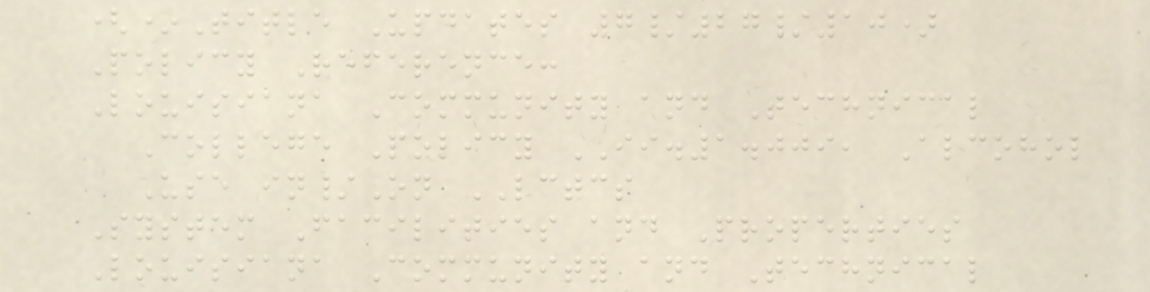(*Title Updates 7/27/10)
Policy Reference:
Louisiana Community and Technical
College Policy II.1.009, Alcohol
Use in/On LCTCS
System Facilities and Properties
Louisiana Community and Technical
